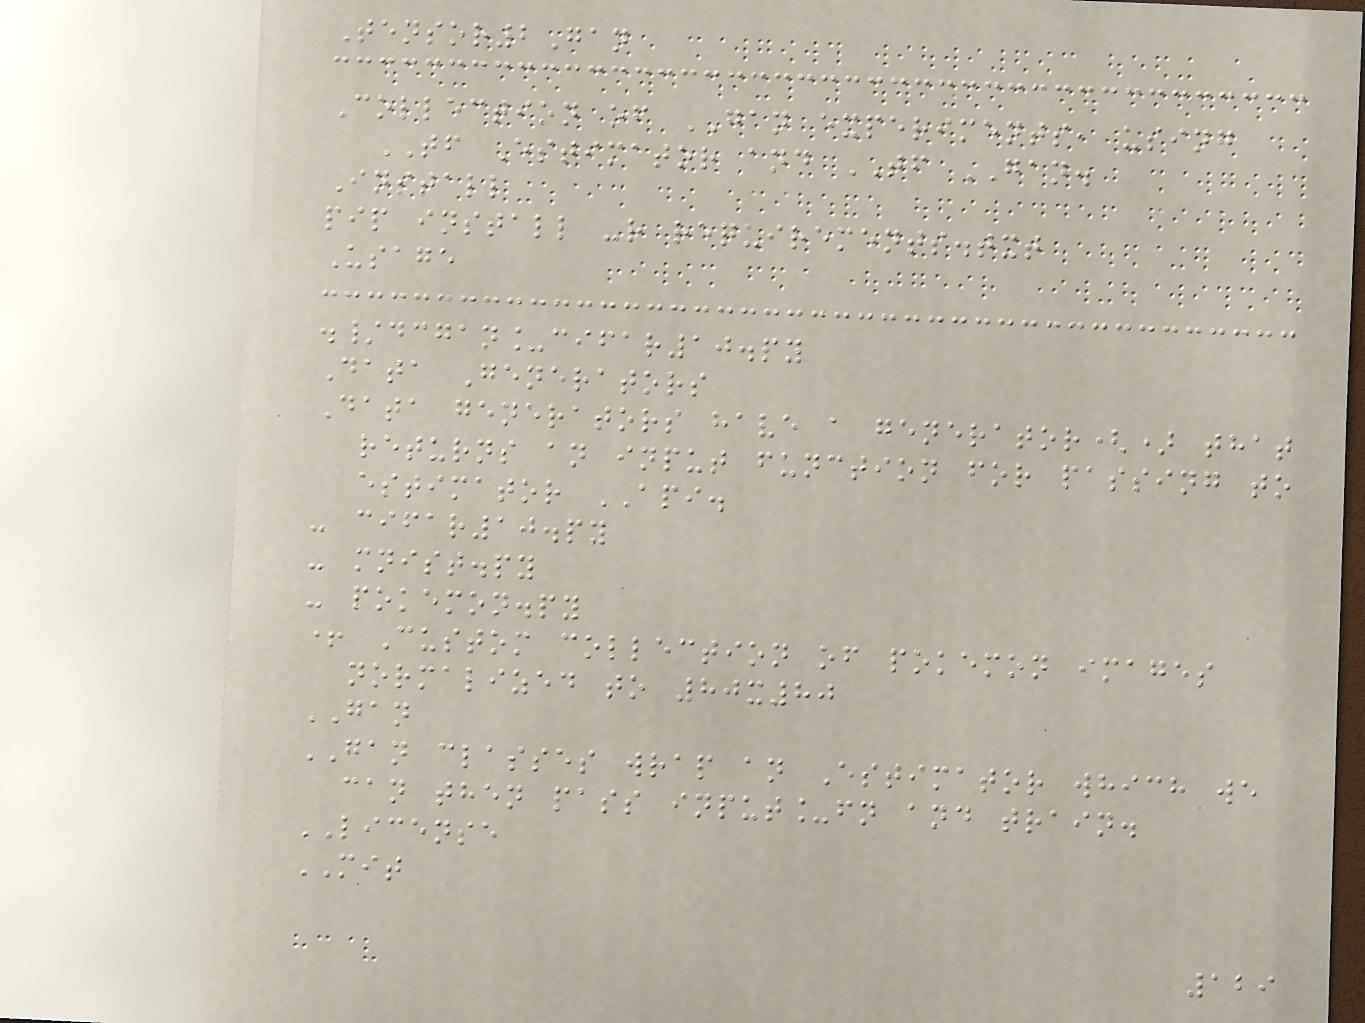Tensor2Gan
Collection of GAN experiments, using
TF Estimator and TF GAN.
Install
pip install -r requirements.txt
Usage
./dcgan_cifar10.py
Data Generators
Data generators have a generator() that
returns an input function for passing to
estimator API.
- cifar10.py
- mnist.py
- pokemon.py
+ Custom collection of pokemon images
normalized to 80x80
GAN
GAN classes wrap an Estimator which we
can then pass input_fn and train.
LICENSE
MIT
129
